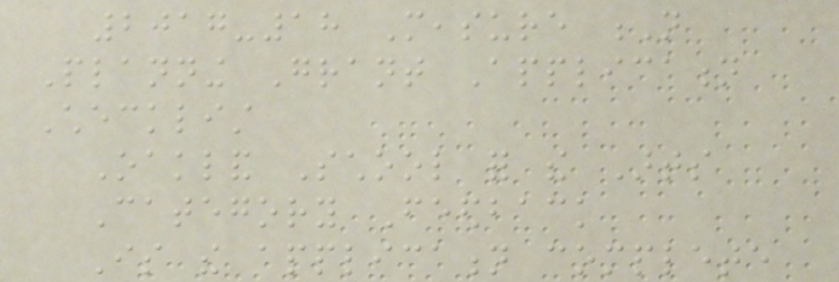2017-18 Measure N
Planning Grant Application
Checklist
Oakland School for the Arts
Category Feedback
Is the application complete
